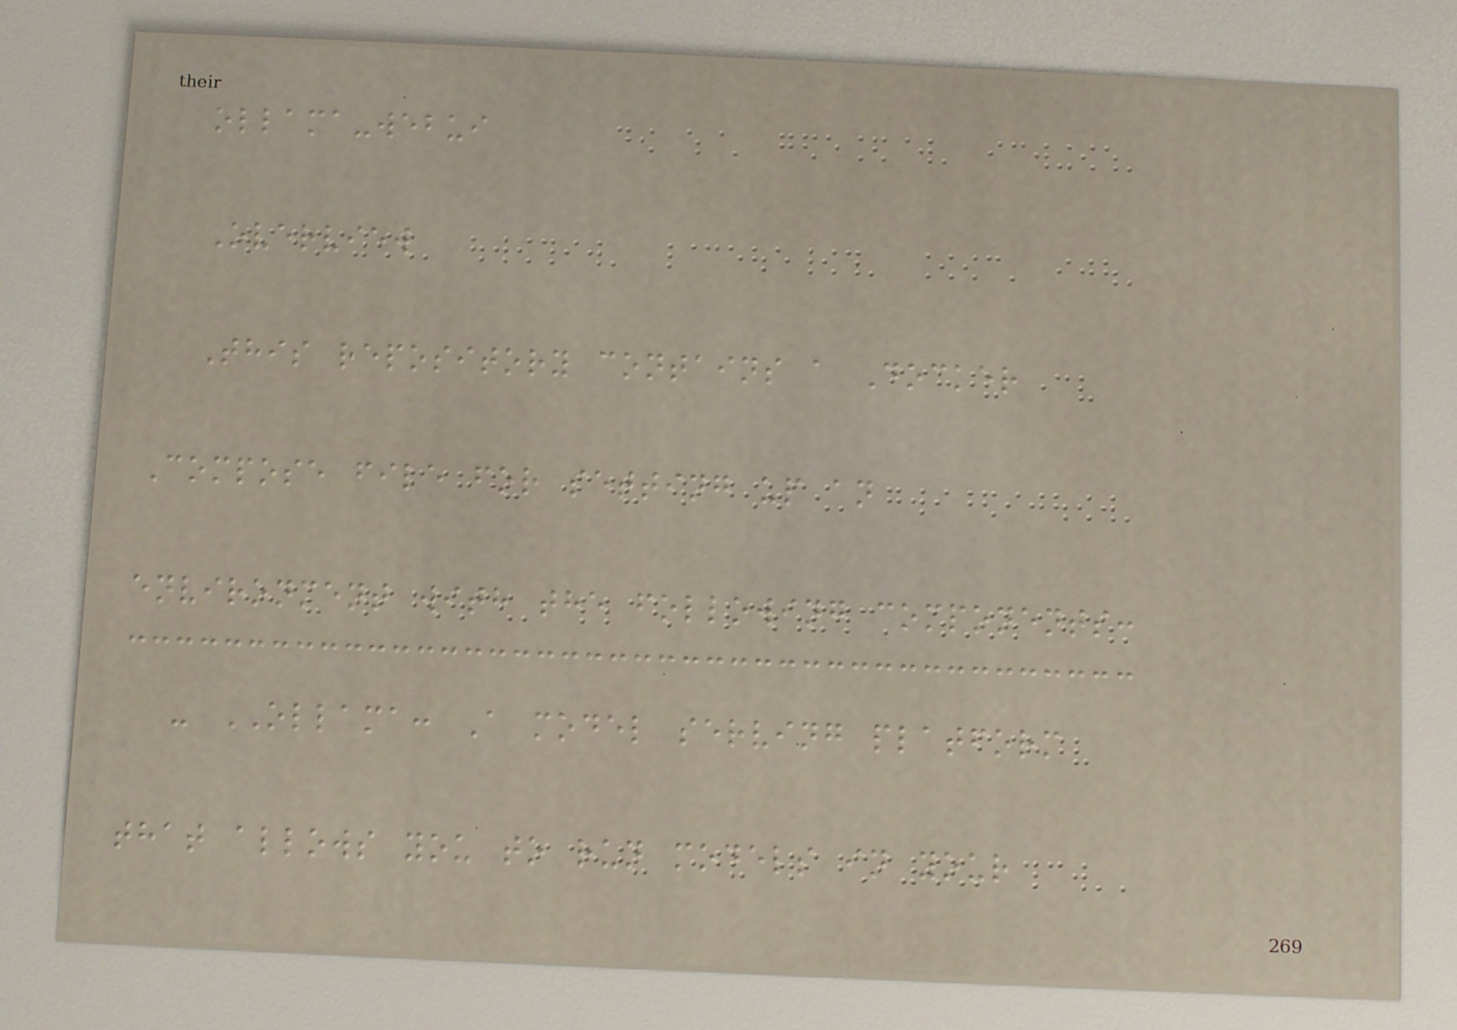ollama-webui
Overview
This repository contains a Docker
Compose file for setting up an
environment with the following components:
- OLLAMA: A model serving platform
that allows you to run models in your
